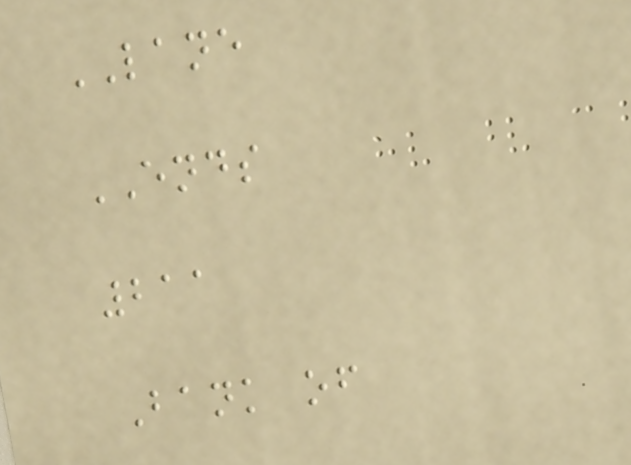LANE
ENDS
211
Bank of
